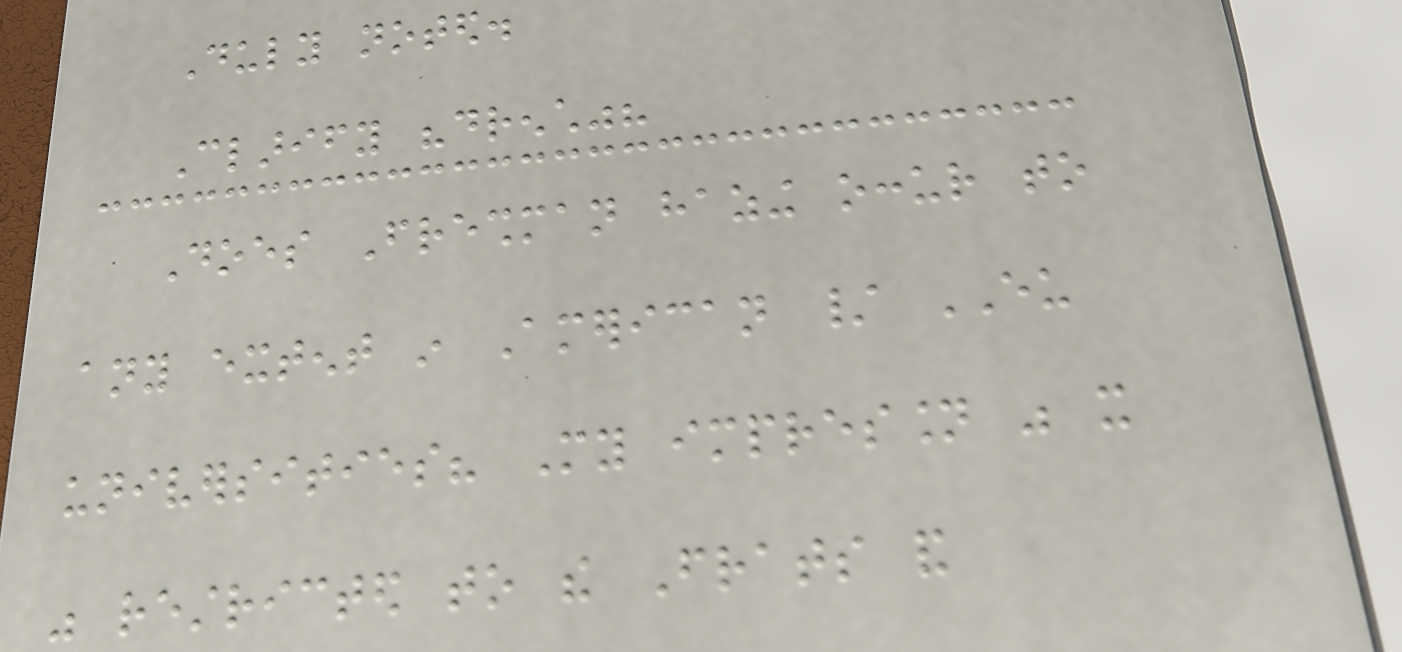Duly noted.
Clarify "drench"?
Does Freshman hazing occur to
any extent in American / EU
universities? My impression was it
was restricted to the Frats and
